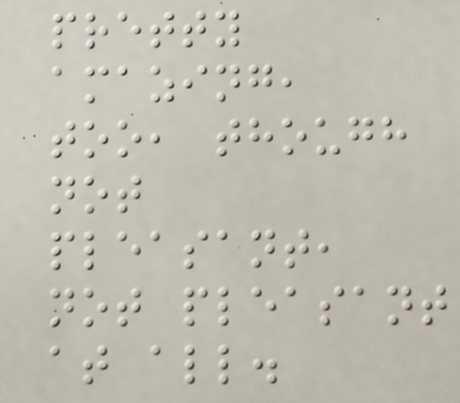pretty
amazing,
too, though
not
pleasant,
not pleasant
at all.
